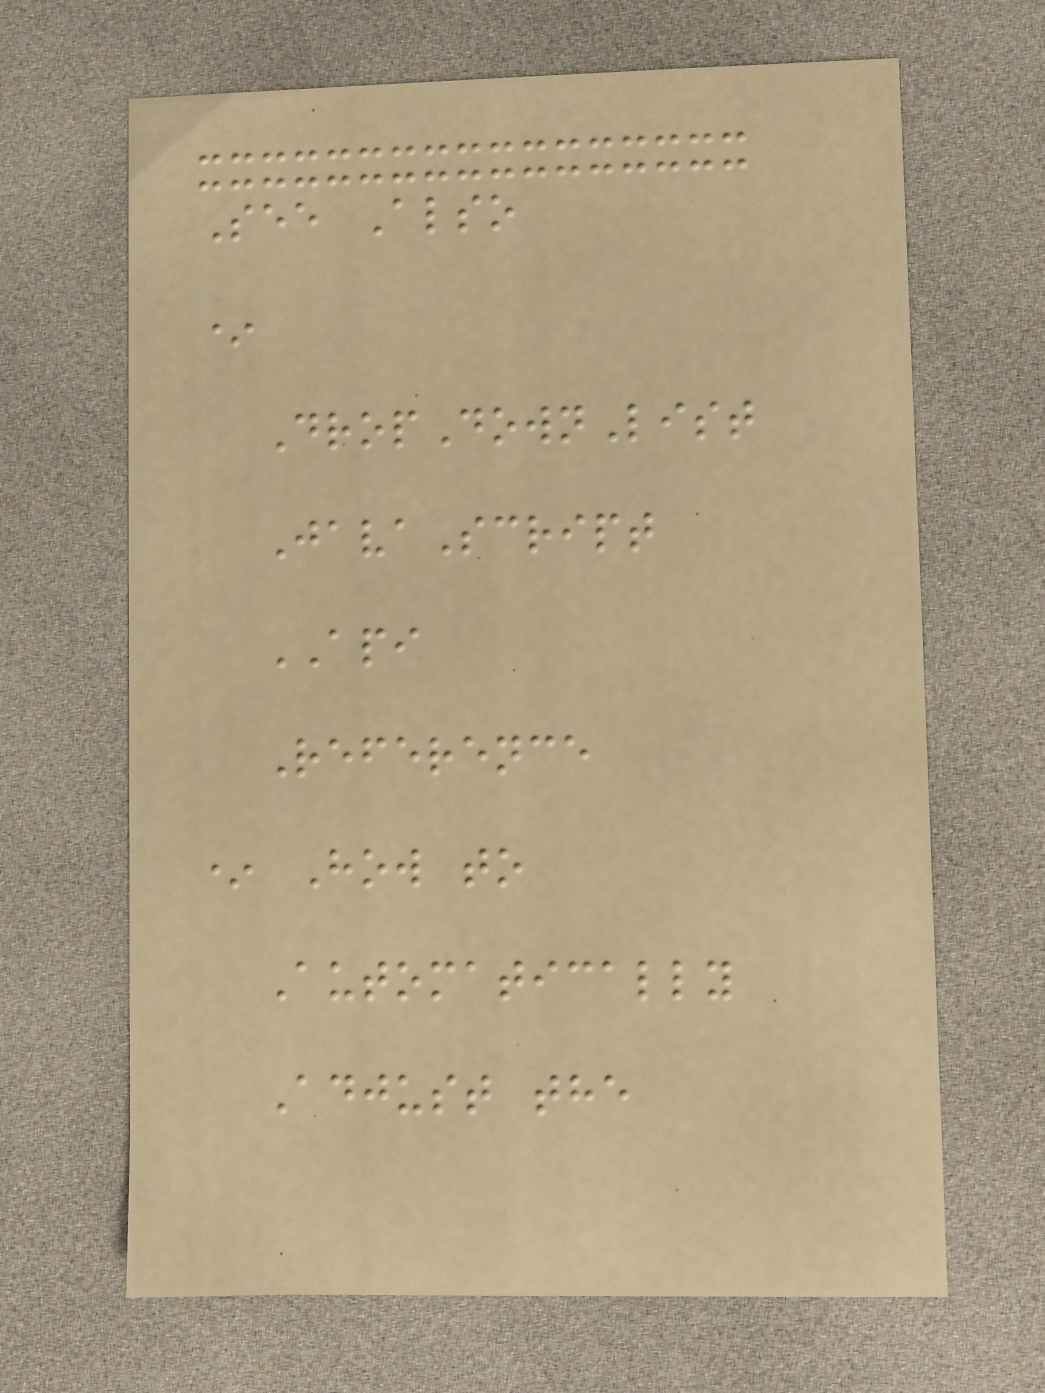See Also
*
DropDownList
JavaScript
API
Reference
* How to
Automatically
Adjust the
